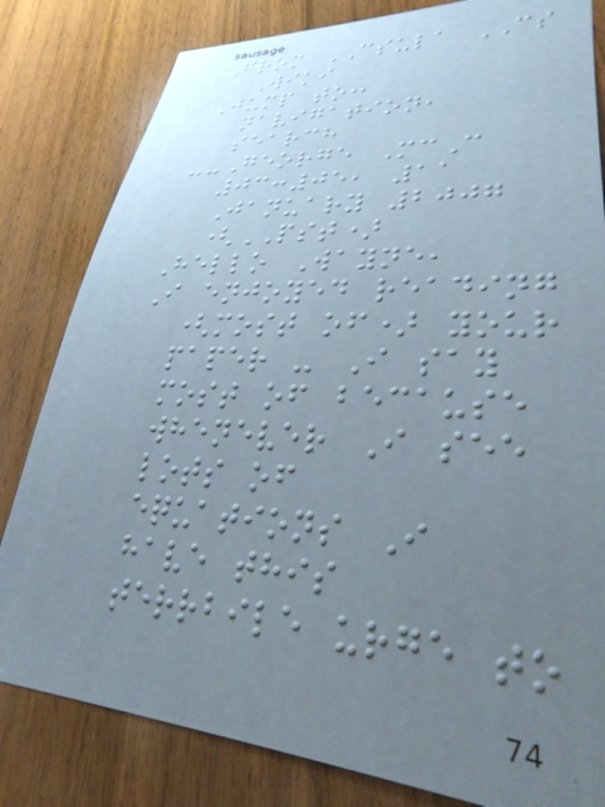From CSULA CS
Wiki
Jump to:
navigation,
search
--George McC
03:05, 11
January 2007
(PST)
Hello Wayne,
I enjoyed reading
(most of) your
paper - I say
most of because
whenever I see
lots of
equations I
have this
terrbile urge to
